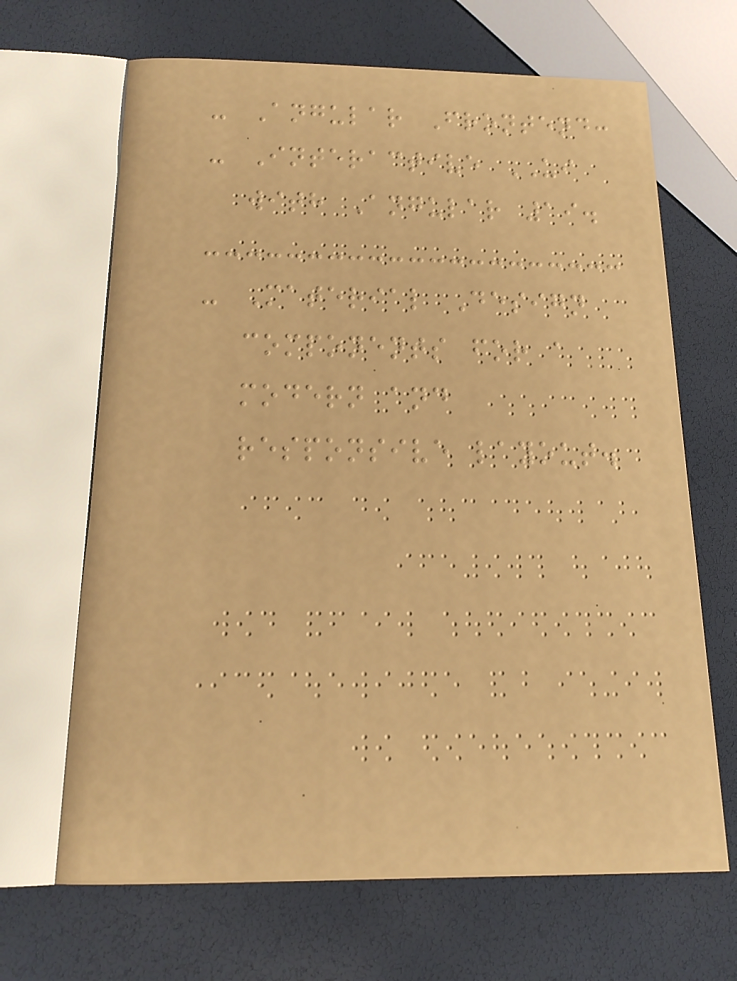- Angular Frontend:
- Interactive UI
with Angular 19.
- Material Design
components for a
modern and
responsive layout.
